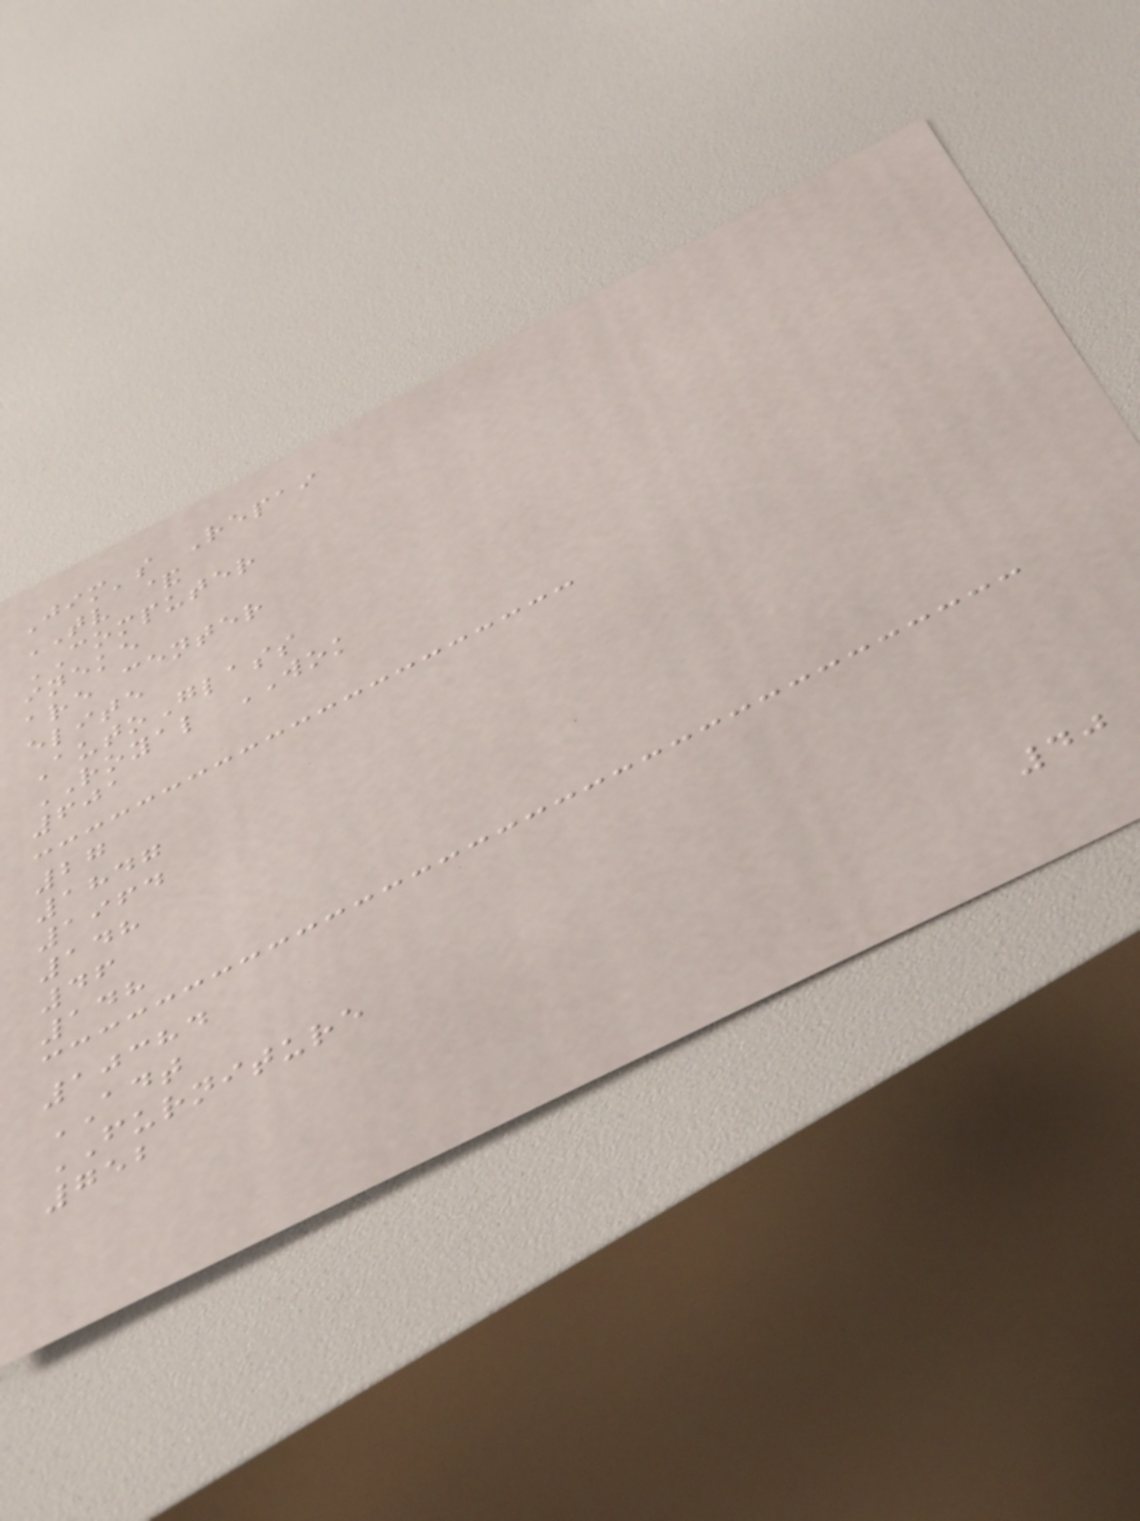Jim's Repai
TV &
COMPUTER
ineke
are center
elite
AutoGlass
ROYAL WOK
601
27
1847
1964
148
46
148
10384
ADT
FURNITURE
752
40
